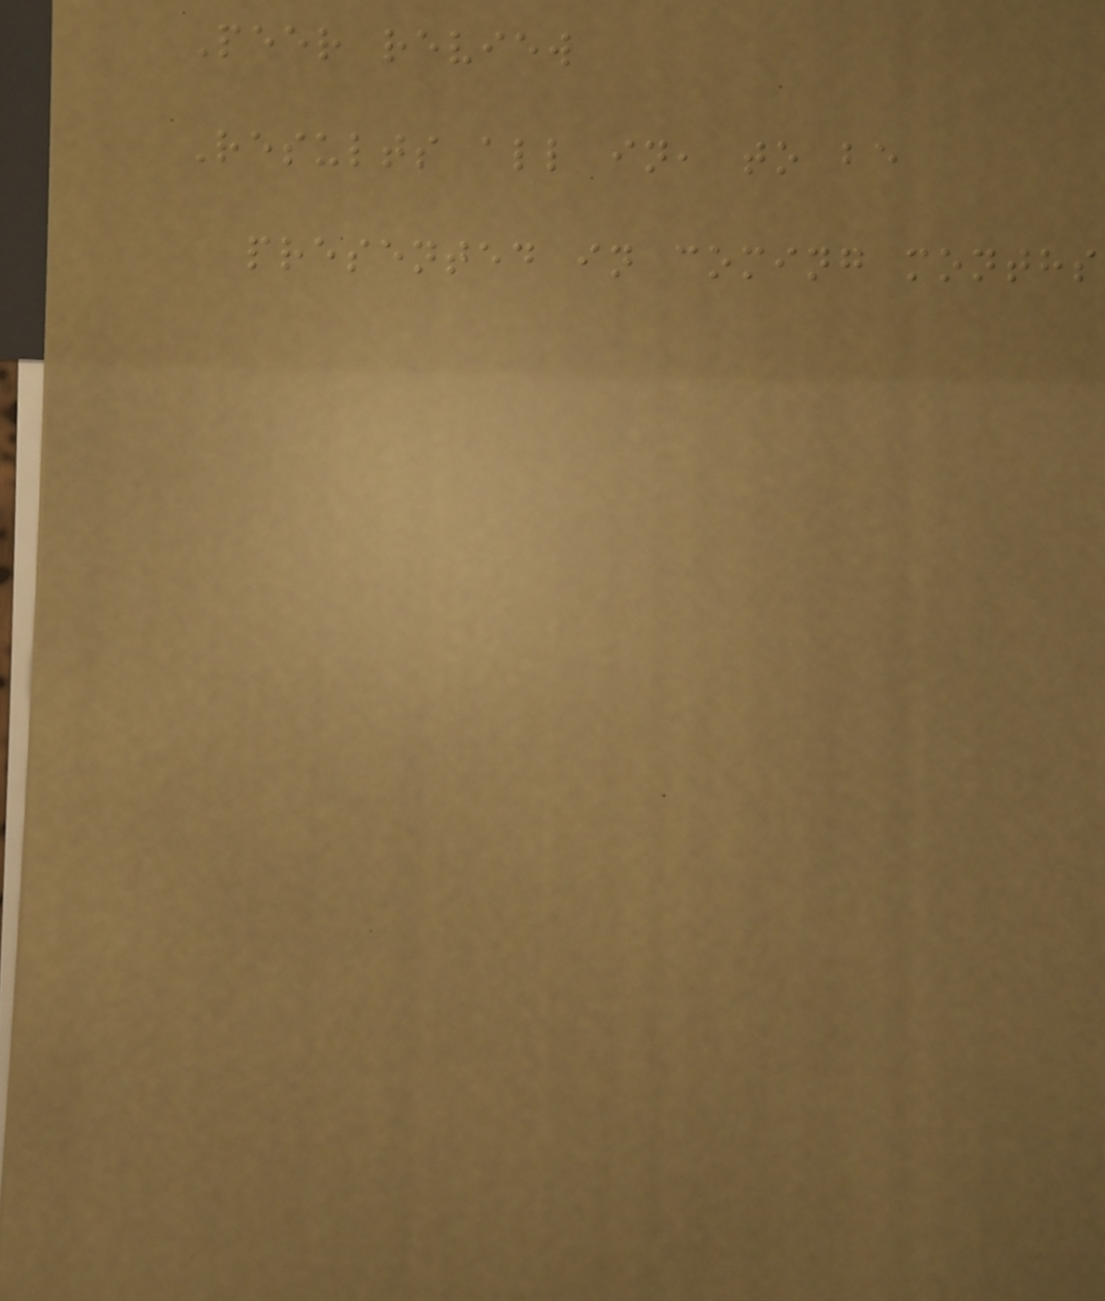Peer review
Results all in, to be
presented in coming months
